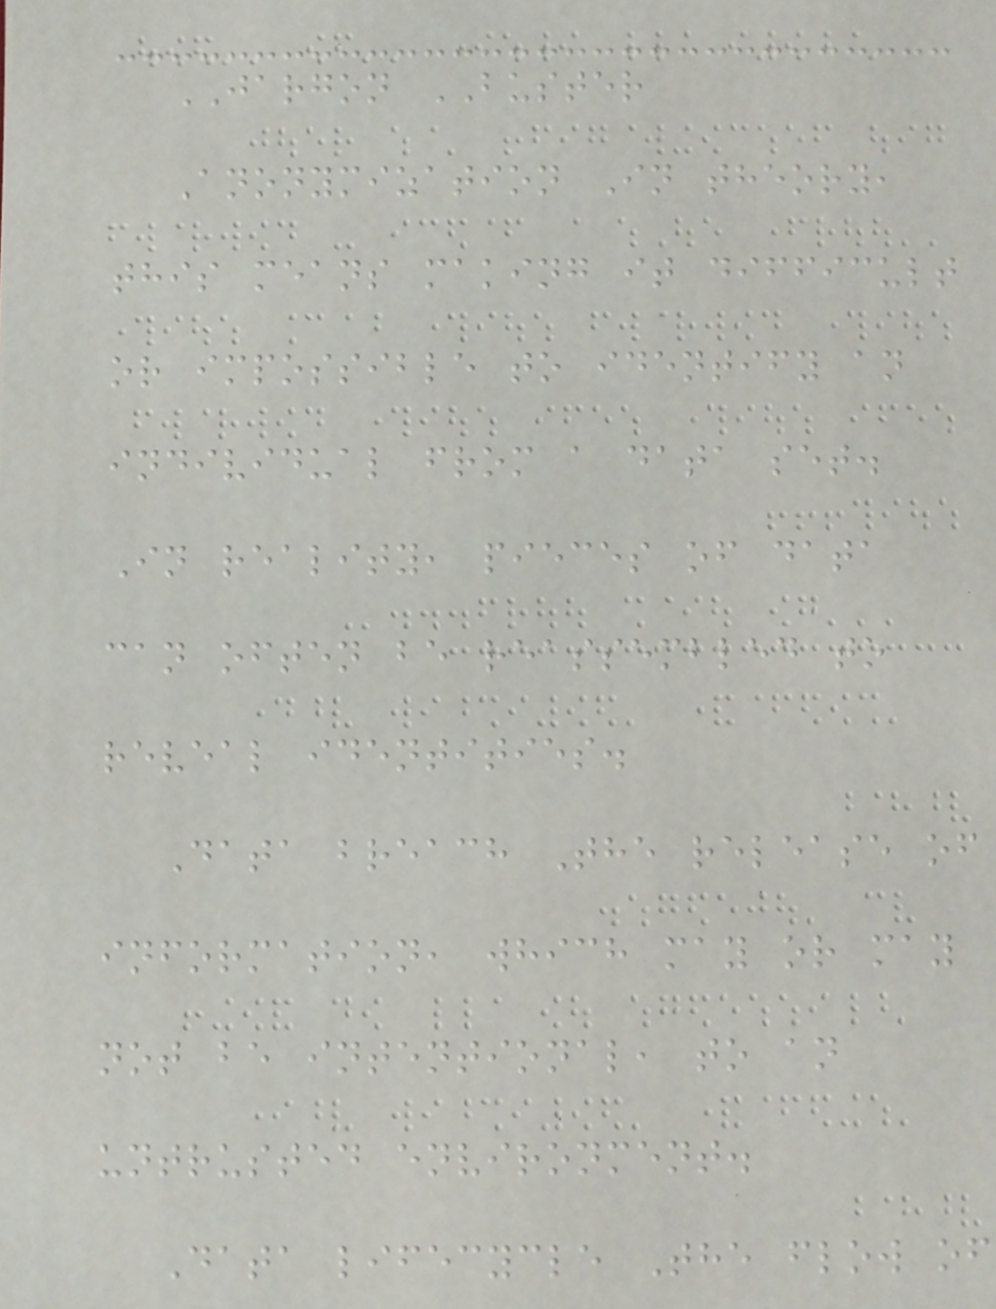JARGON BUSTER
Anonymization In theory,
this means making it difficult
or impossible to identify an
individual from a data set.
In reality, pieces of data
can often be reassembled to
reveal identities.
Data breach The release of
information, which may or may
not be intentional, to an
untrusted environment.
Data lifecycle The flow of
